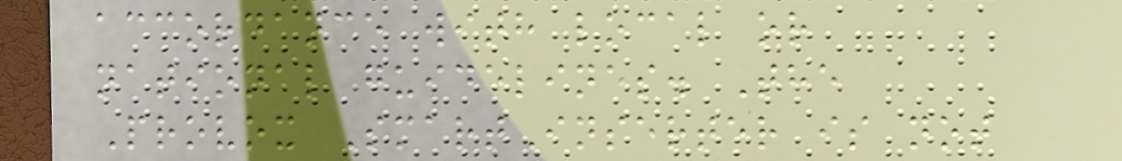accordance with local or
national guidelines. The
Provox SmartInserter is not
